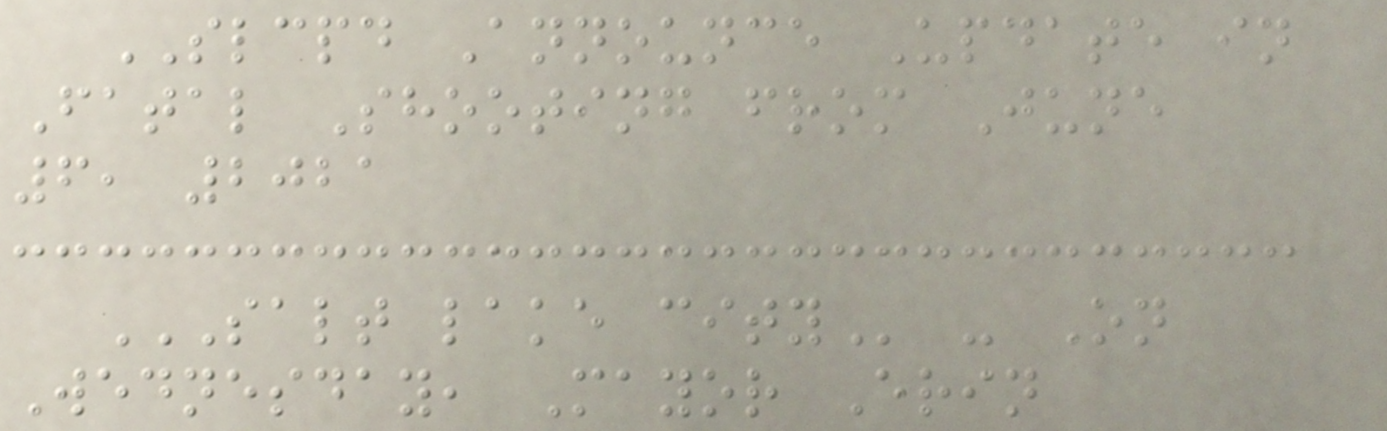SLCPD Announce Update in
Fatal Shooting from June
6, 2021
SALT LAKE CITY - On
Wednesday, Mayor Erin
